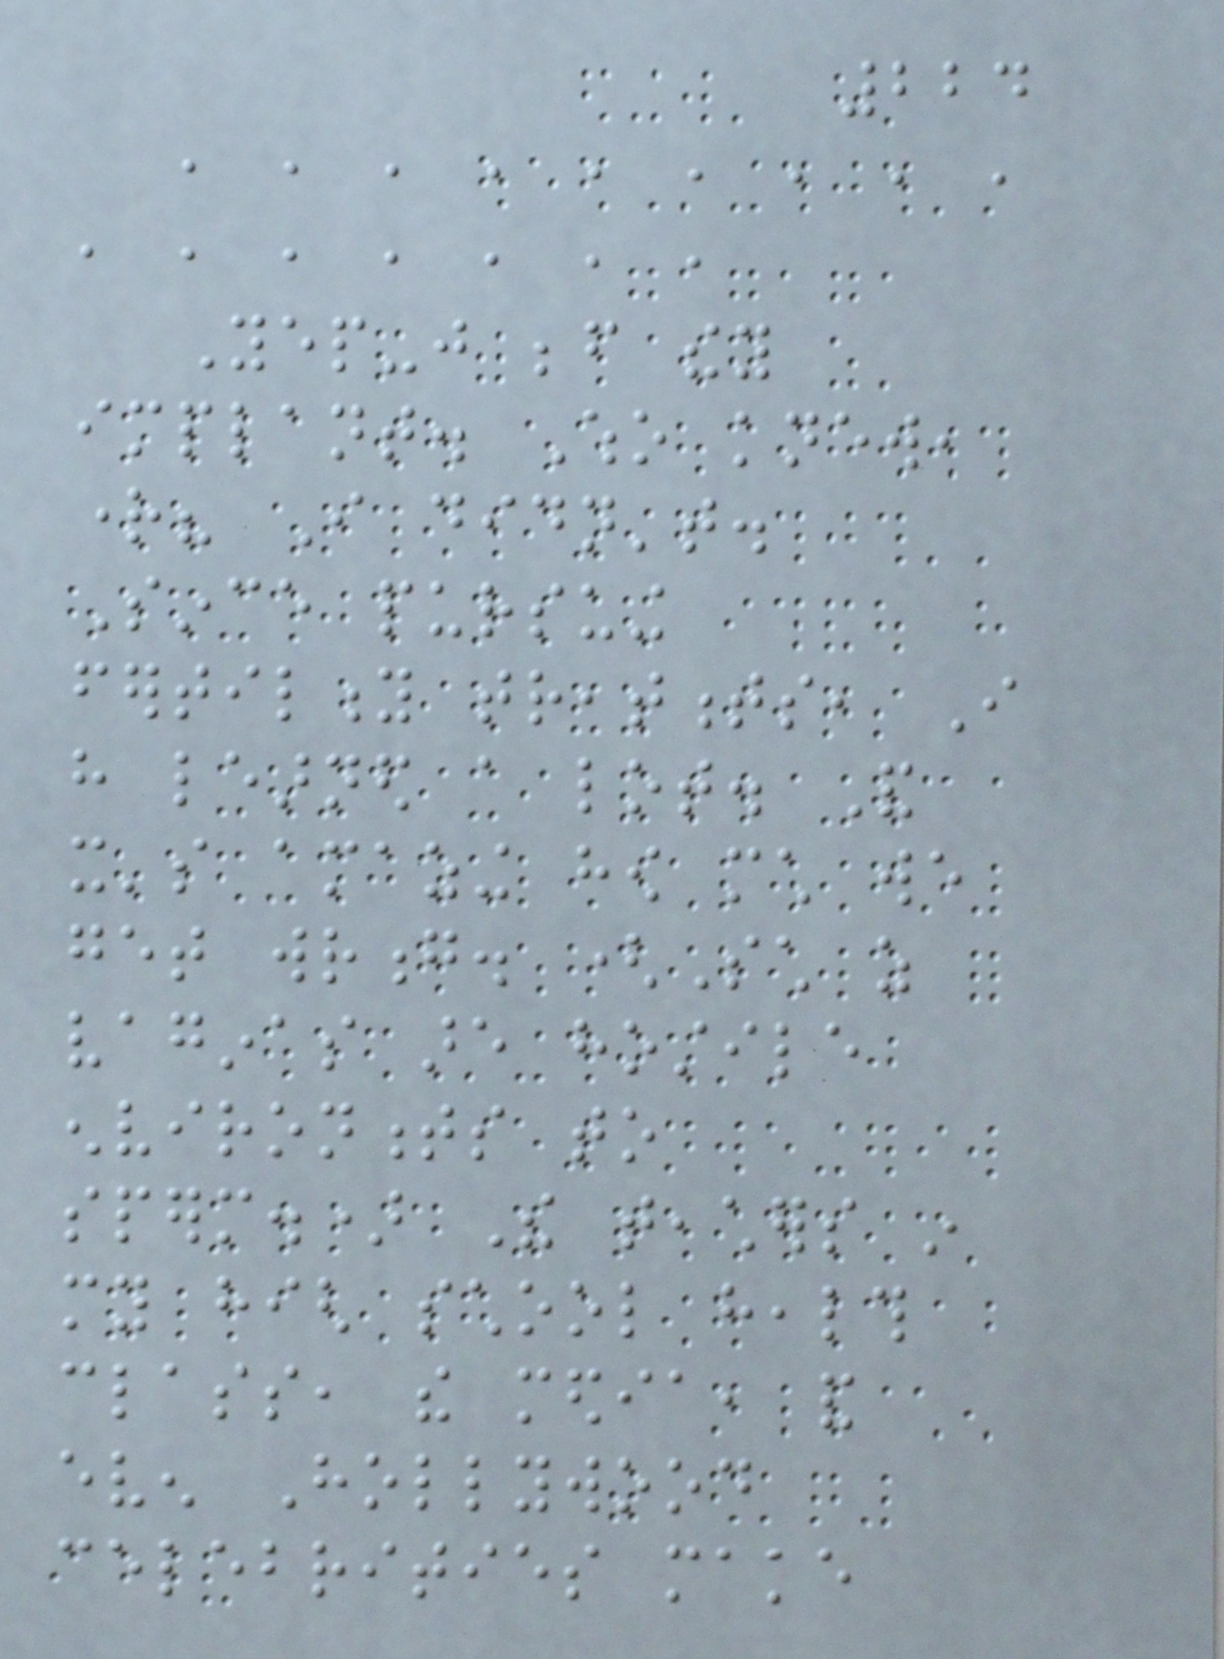224
, , , , , , , , ,
, , , , , , ,
Yep-just before they
implant. Who knew,
right? I didn't.
Since pursuing
fertility treatments, I
have learned a lot. And
it's amazing how much we
get wrong. (Such as
vaginas are hostile
environments to
sperm.) The teachers in
my high school health
class, the media, and
even Hollywood
celebrities make
